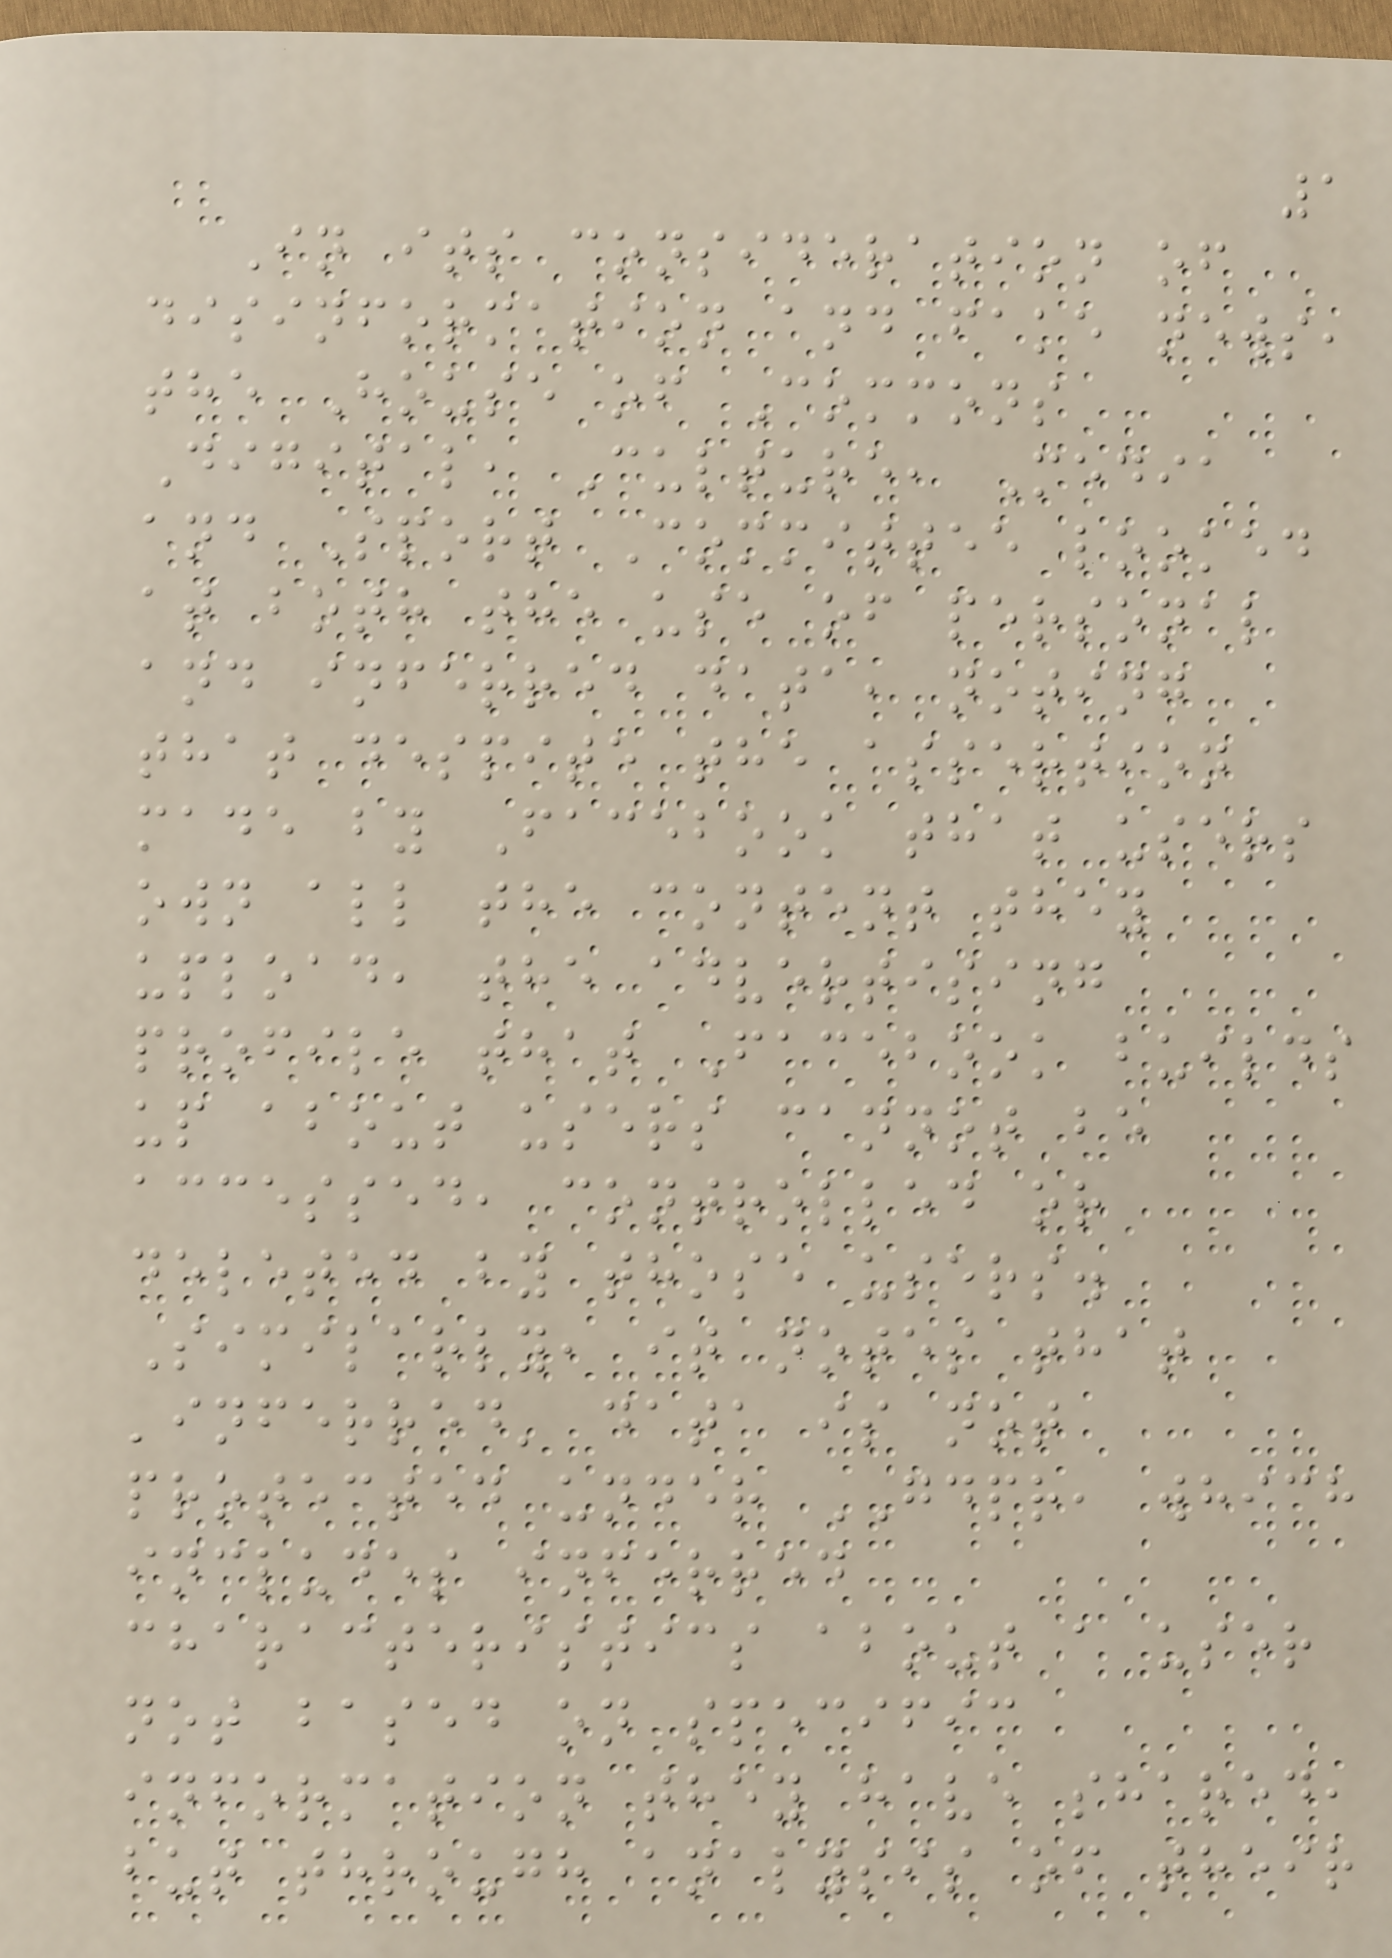1
In its consideration of
disinformation and fake news,
the House of Commons
Digital, Culture, Media
and Sport Committee looked
at both the use of personal
and inferred data, noting
that despite the assertion
made by Facebook that users
own all the content they
upload, the advertising
profile that Facebook builds
up about users cannot be
accessed, controlled or
deleted by those users.
Similarly, it notes that
'inferred' data is not
protected under GDPR, which
includes inferred
characteristics about a user
not based on specific
information they have shared,
but through analysis of their
